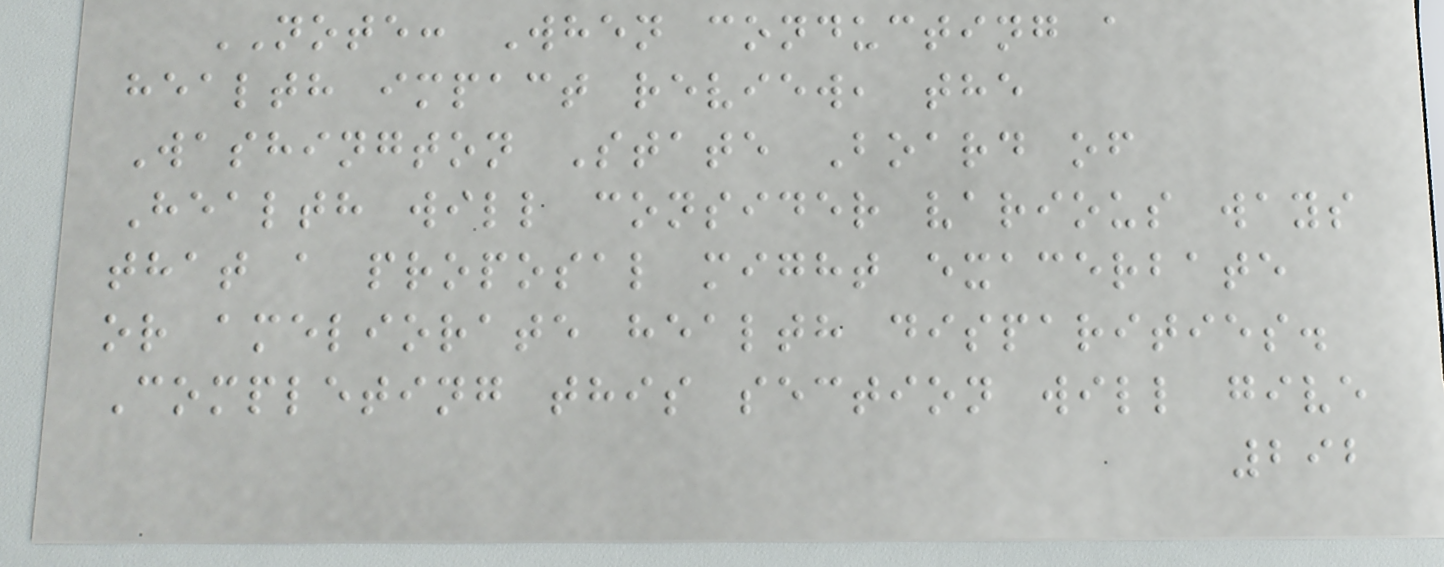NOTE: When conducting a
health impact review, the
Washington State Board of
Health will consider various ways
that a proposal might exacerbate
or ameliorate health disparities.
Completing this section will give
292
